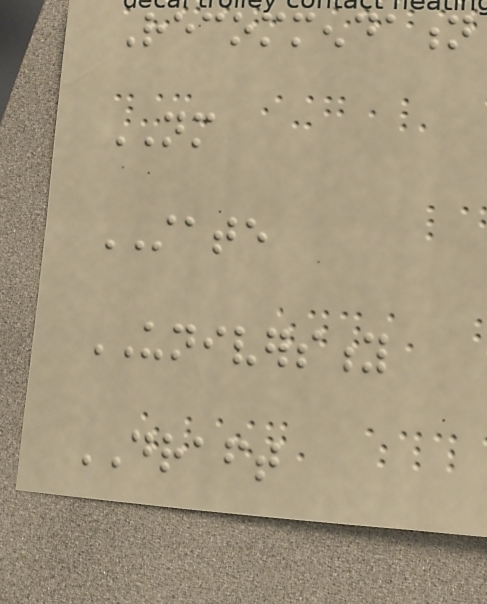Recommendation
NM
STATE
UNIVERSITY
DRAFT
